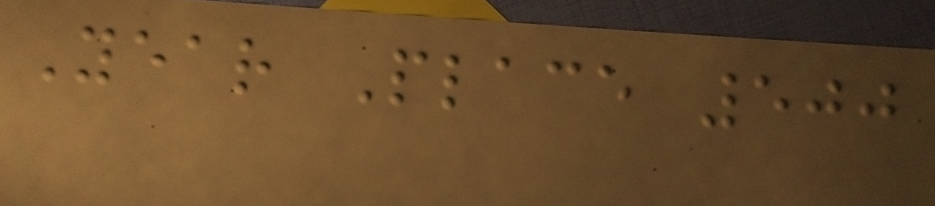Year Place 500
